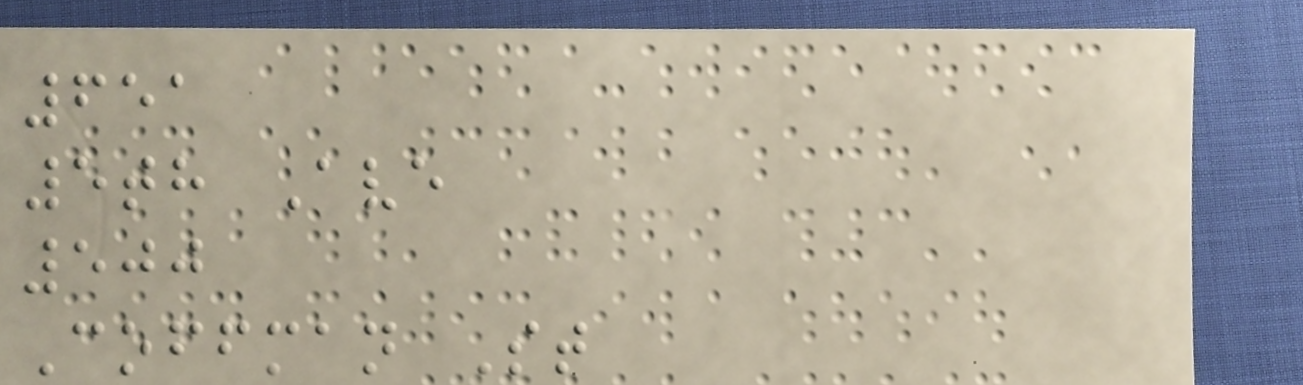651
5th Ave
500
Coffman St
